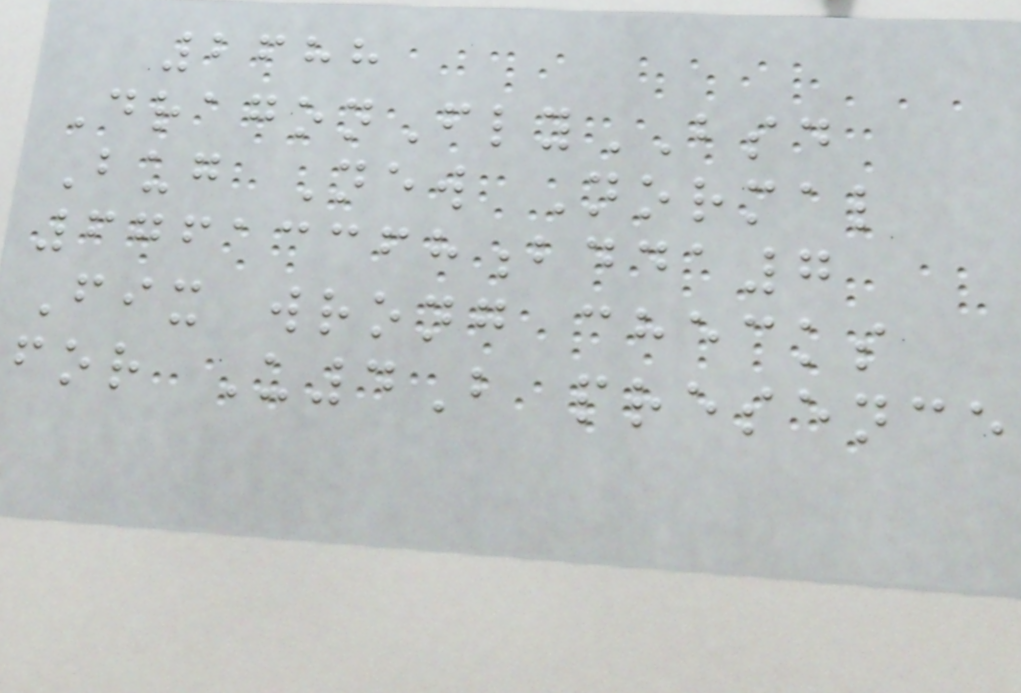2688
DragonFlyBSD
Bug New Normal
67613368bdda7
Fix wrong checks
for U4B presence
